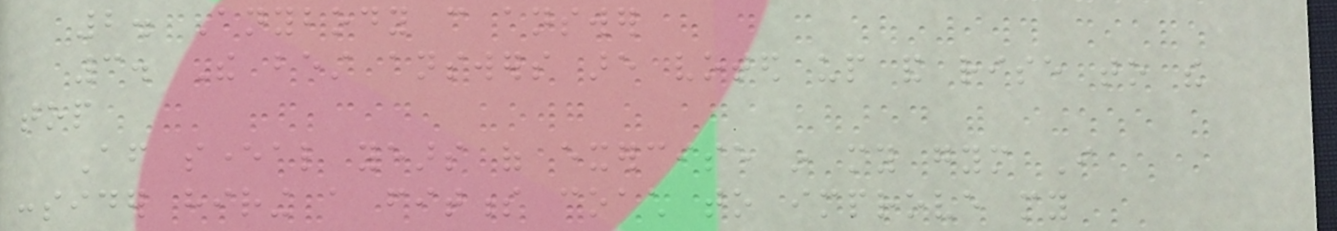2. Anybody can answer
3. The best answers are voted up and rise to the
top
After several years of exercise in my gym I
consider hiring a fitness coach to improve my
